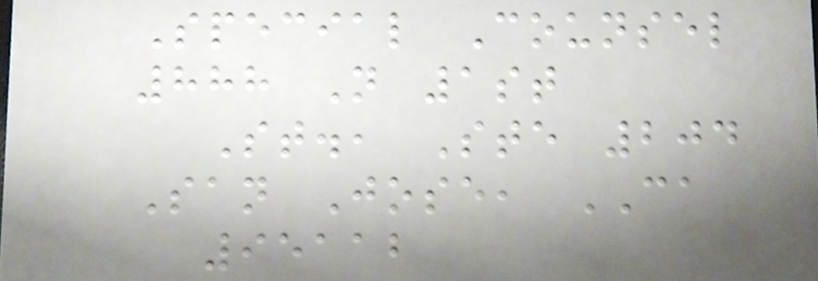Special Counsel
888 N 1st
St., Ste 204
San Jose, CA
95112
